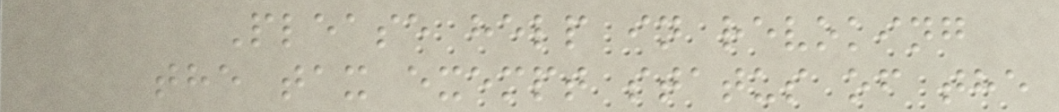Please help in revoking
the tax exempt status of the
